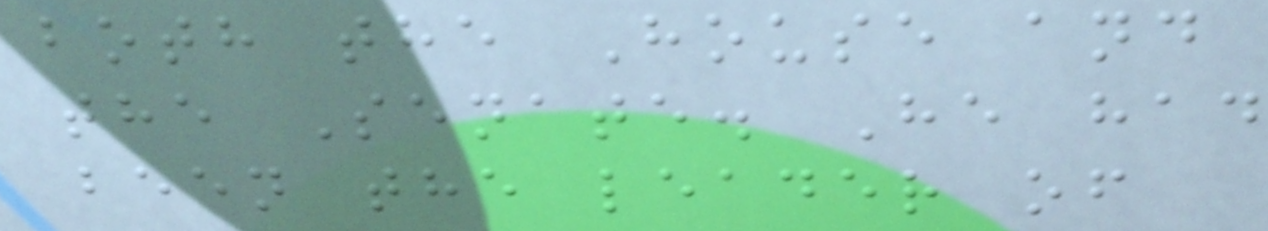both the House and
the Senate. He had
been the leader of
